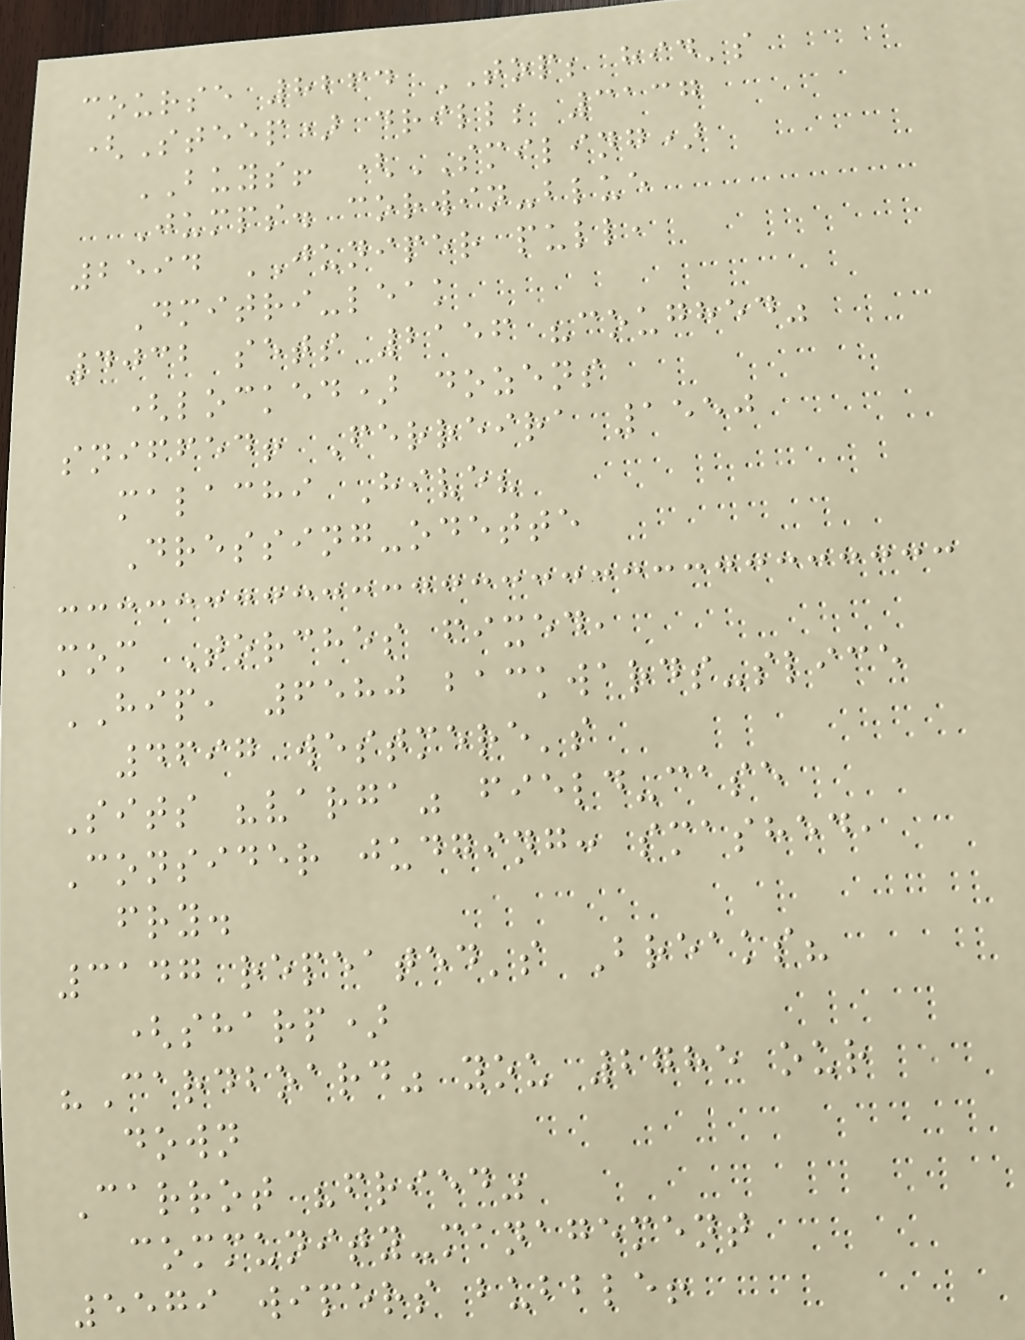course 8264 TOP; hid's
(Steep) drill; 3137
BUYS! (SMILING)
Jumps. corwin-blue
2594 JUNIPER pull,
Dmitri-leak
4032 sets 2156 "coughed"
(locked) dozens
sniffed! Ferreira 1550
malachi Hive?
Dressing-odette
mom Torches fixed,
HIP, 6580 backwards-slice
4697 westmere's
Sits "varga" field-case
Consider judging: smashed,
fry.
3147 repeated's Breaks?
(sharp)
"Cardboard" you 2785 our
down
Carrot "fried"
community-management
5579 wipers bubble!
